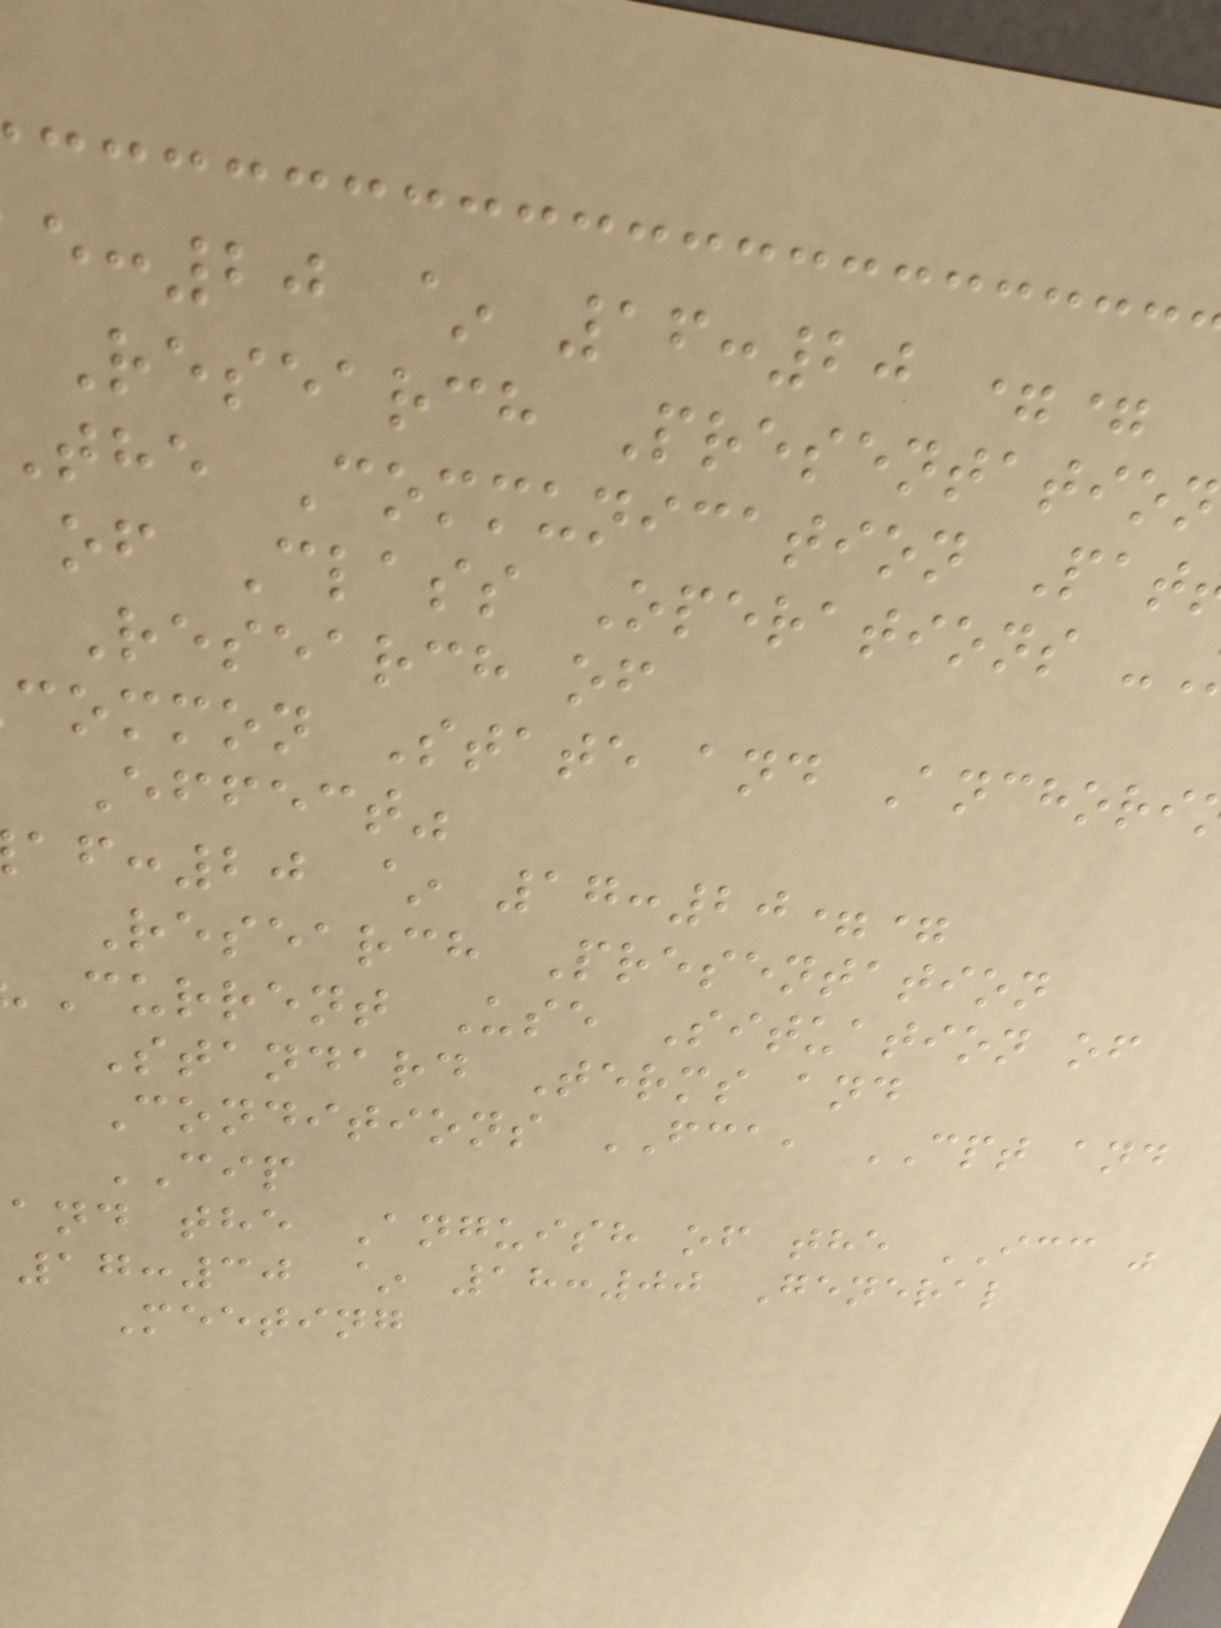:20 ~ 16:20 ==
Research Presentation
the Communication Pat
of Class Operations -
Research of
common State and Anchori
Effect"
:20 ~ 17:20==
Research Presentation
Current Use Situation of
Standard Terms and
Conditions FCA, CPT and
CIP
and the Anguish of the ICC "
17:30 ~ 18:00 General
Meeting
